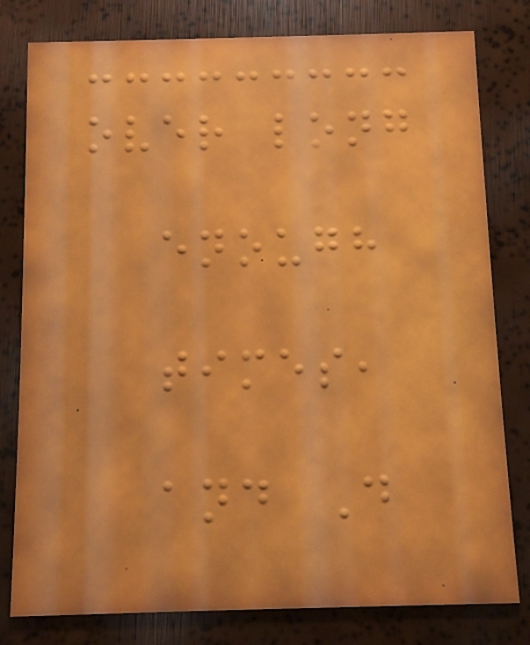over long
enough
times,
and D
